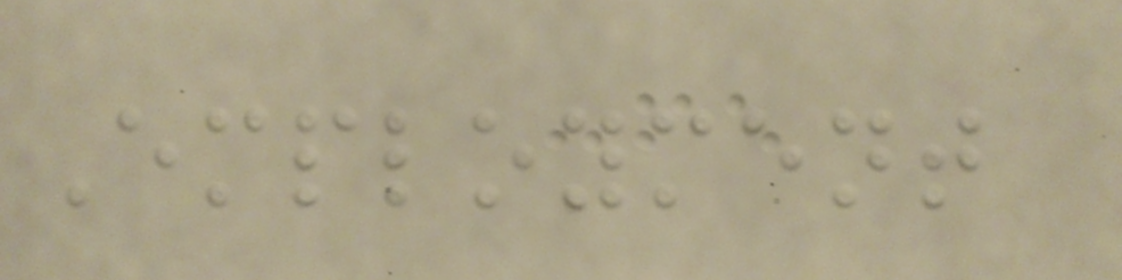Employment
